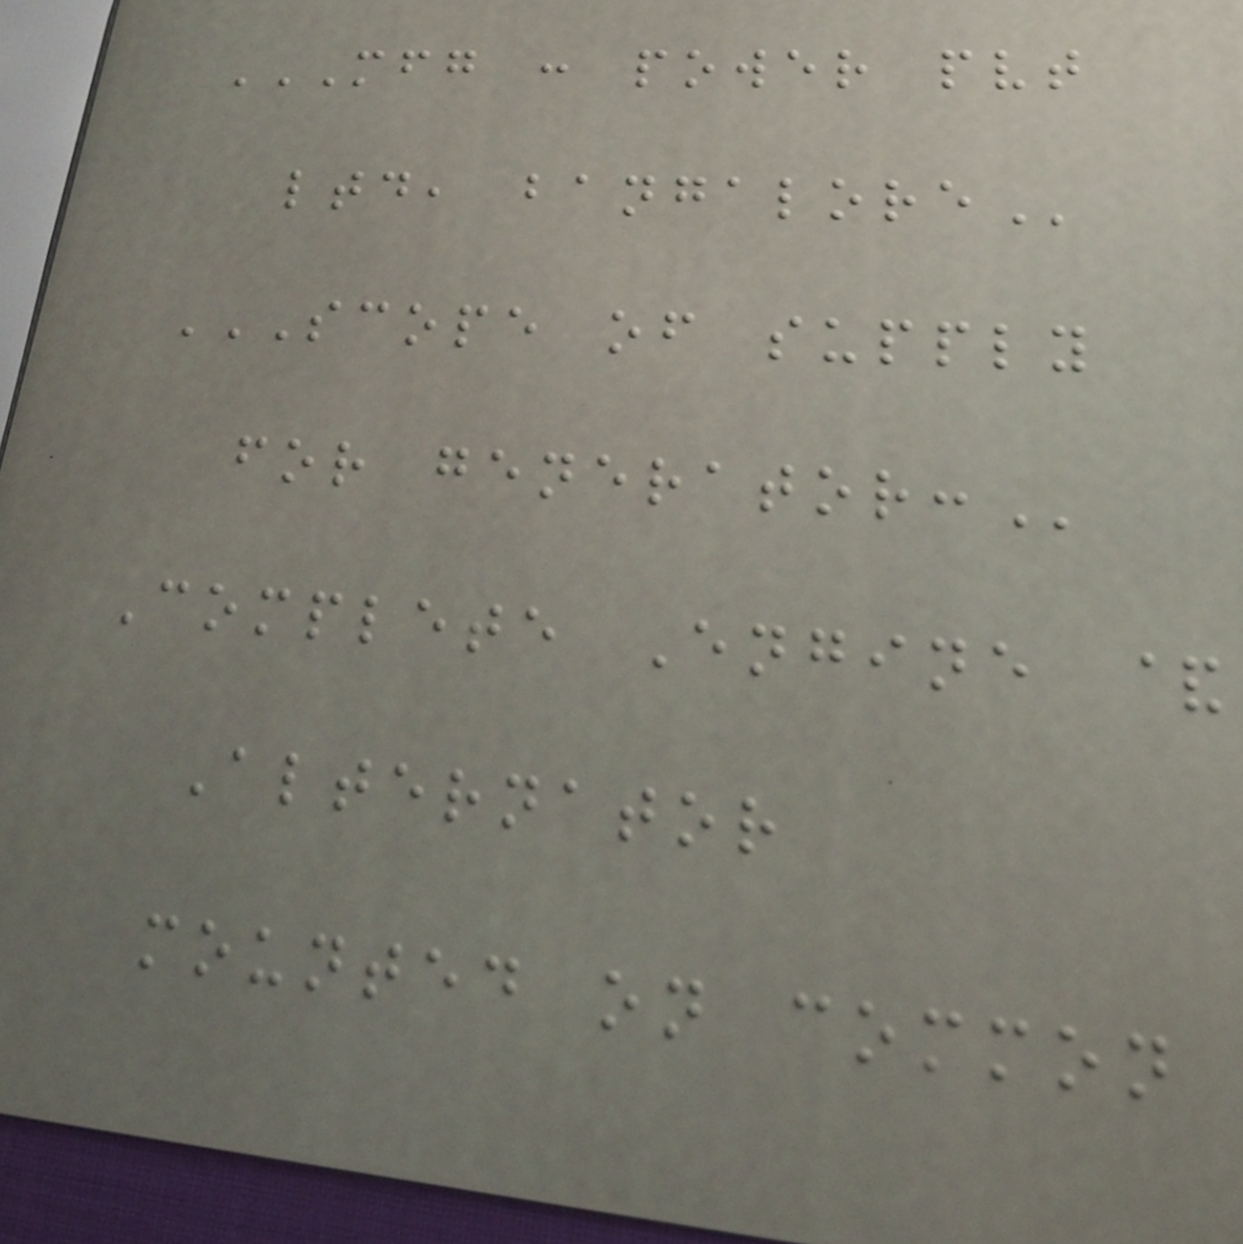MFG : POWER PVT
LTD, BANGALORE
SCOPE OF SUPPLY
FOR GENERATOR:
Complete Engine &
Alternator
mounted on common
